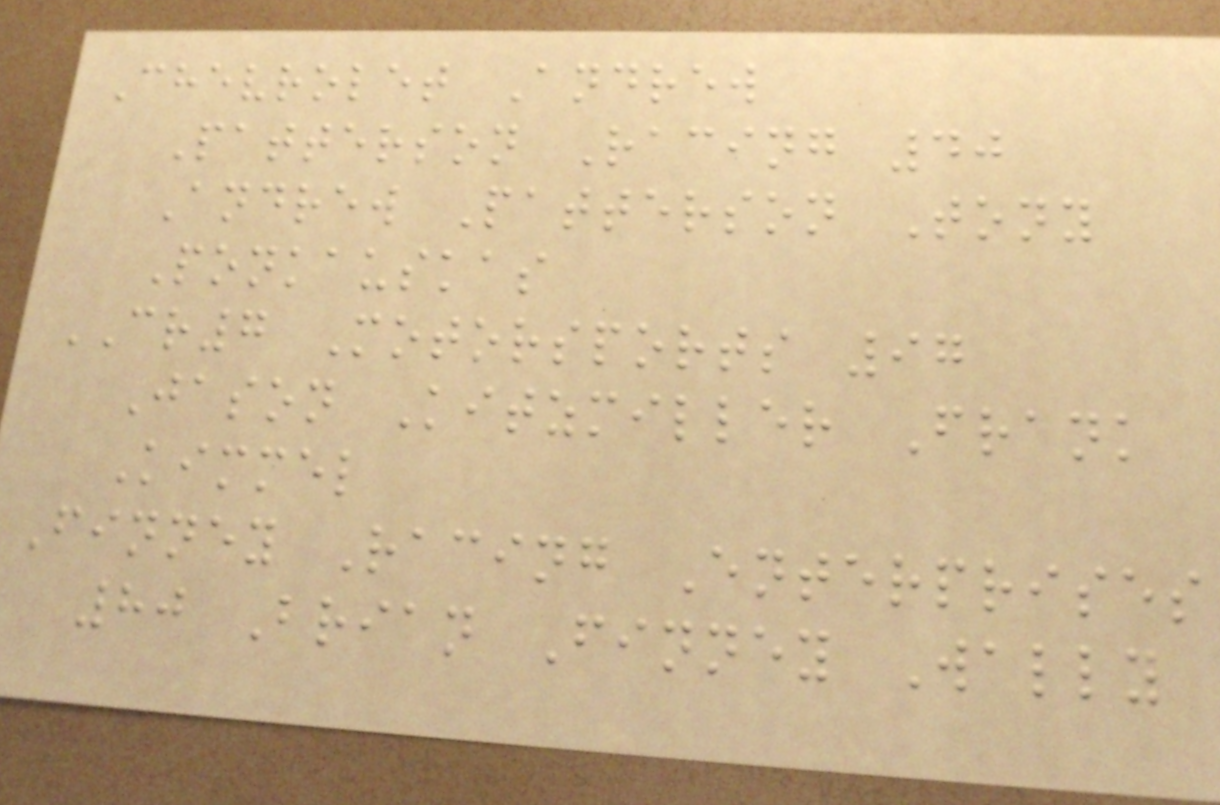Chevrolet Andrew
Patterson Racing 40
Andrew Patterson Tony
Ponkauskas
CR7 Motorsports 97
Jason Kitzmiller Frank
Kimmel
Finney Racing Enterprises
80 Brian Finney Wally
